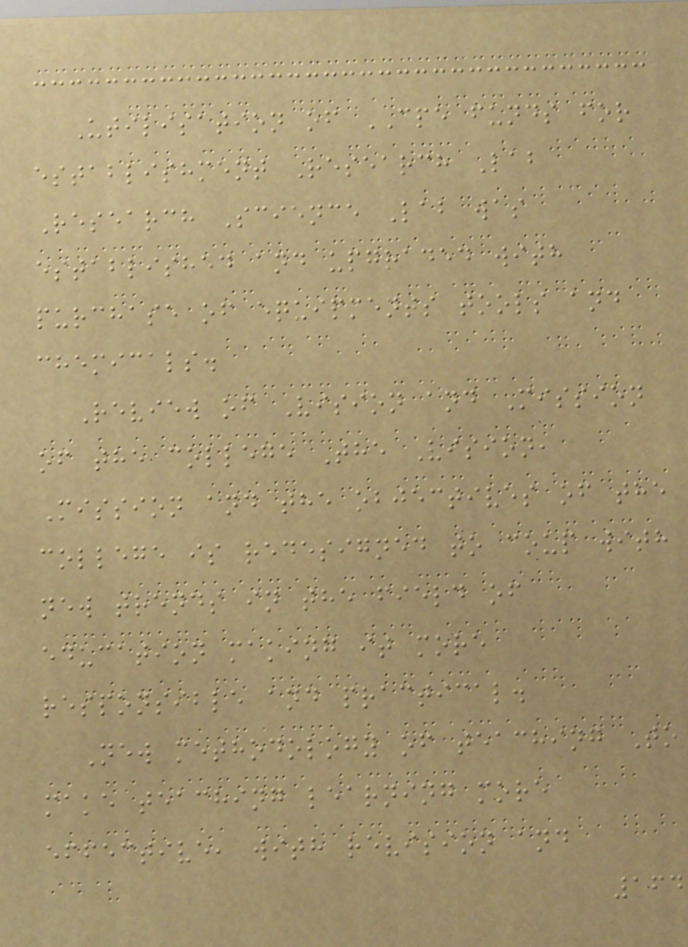Utilisation of CPE funds for
establishment Research Lab
Research Science Lab was
established and upgraded with
purchase of equipments tools and
chemicals.
Review of Vision and Mission
of the college The Vision,
Mission and the objectives of the
college is redesigned to coup with
new trends in the field of
education making it more
responsible and practical.
New methodology of teaching To
make teaching learning more
effective, with revision and
164
